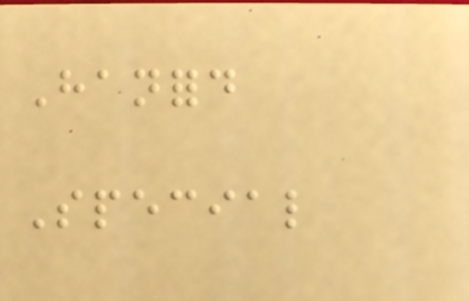Hanford
Special
